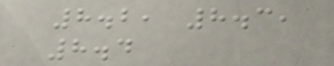8.2, 8.3,
8.4
